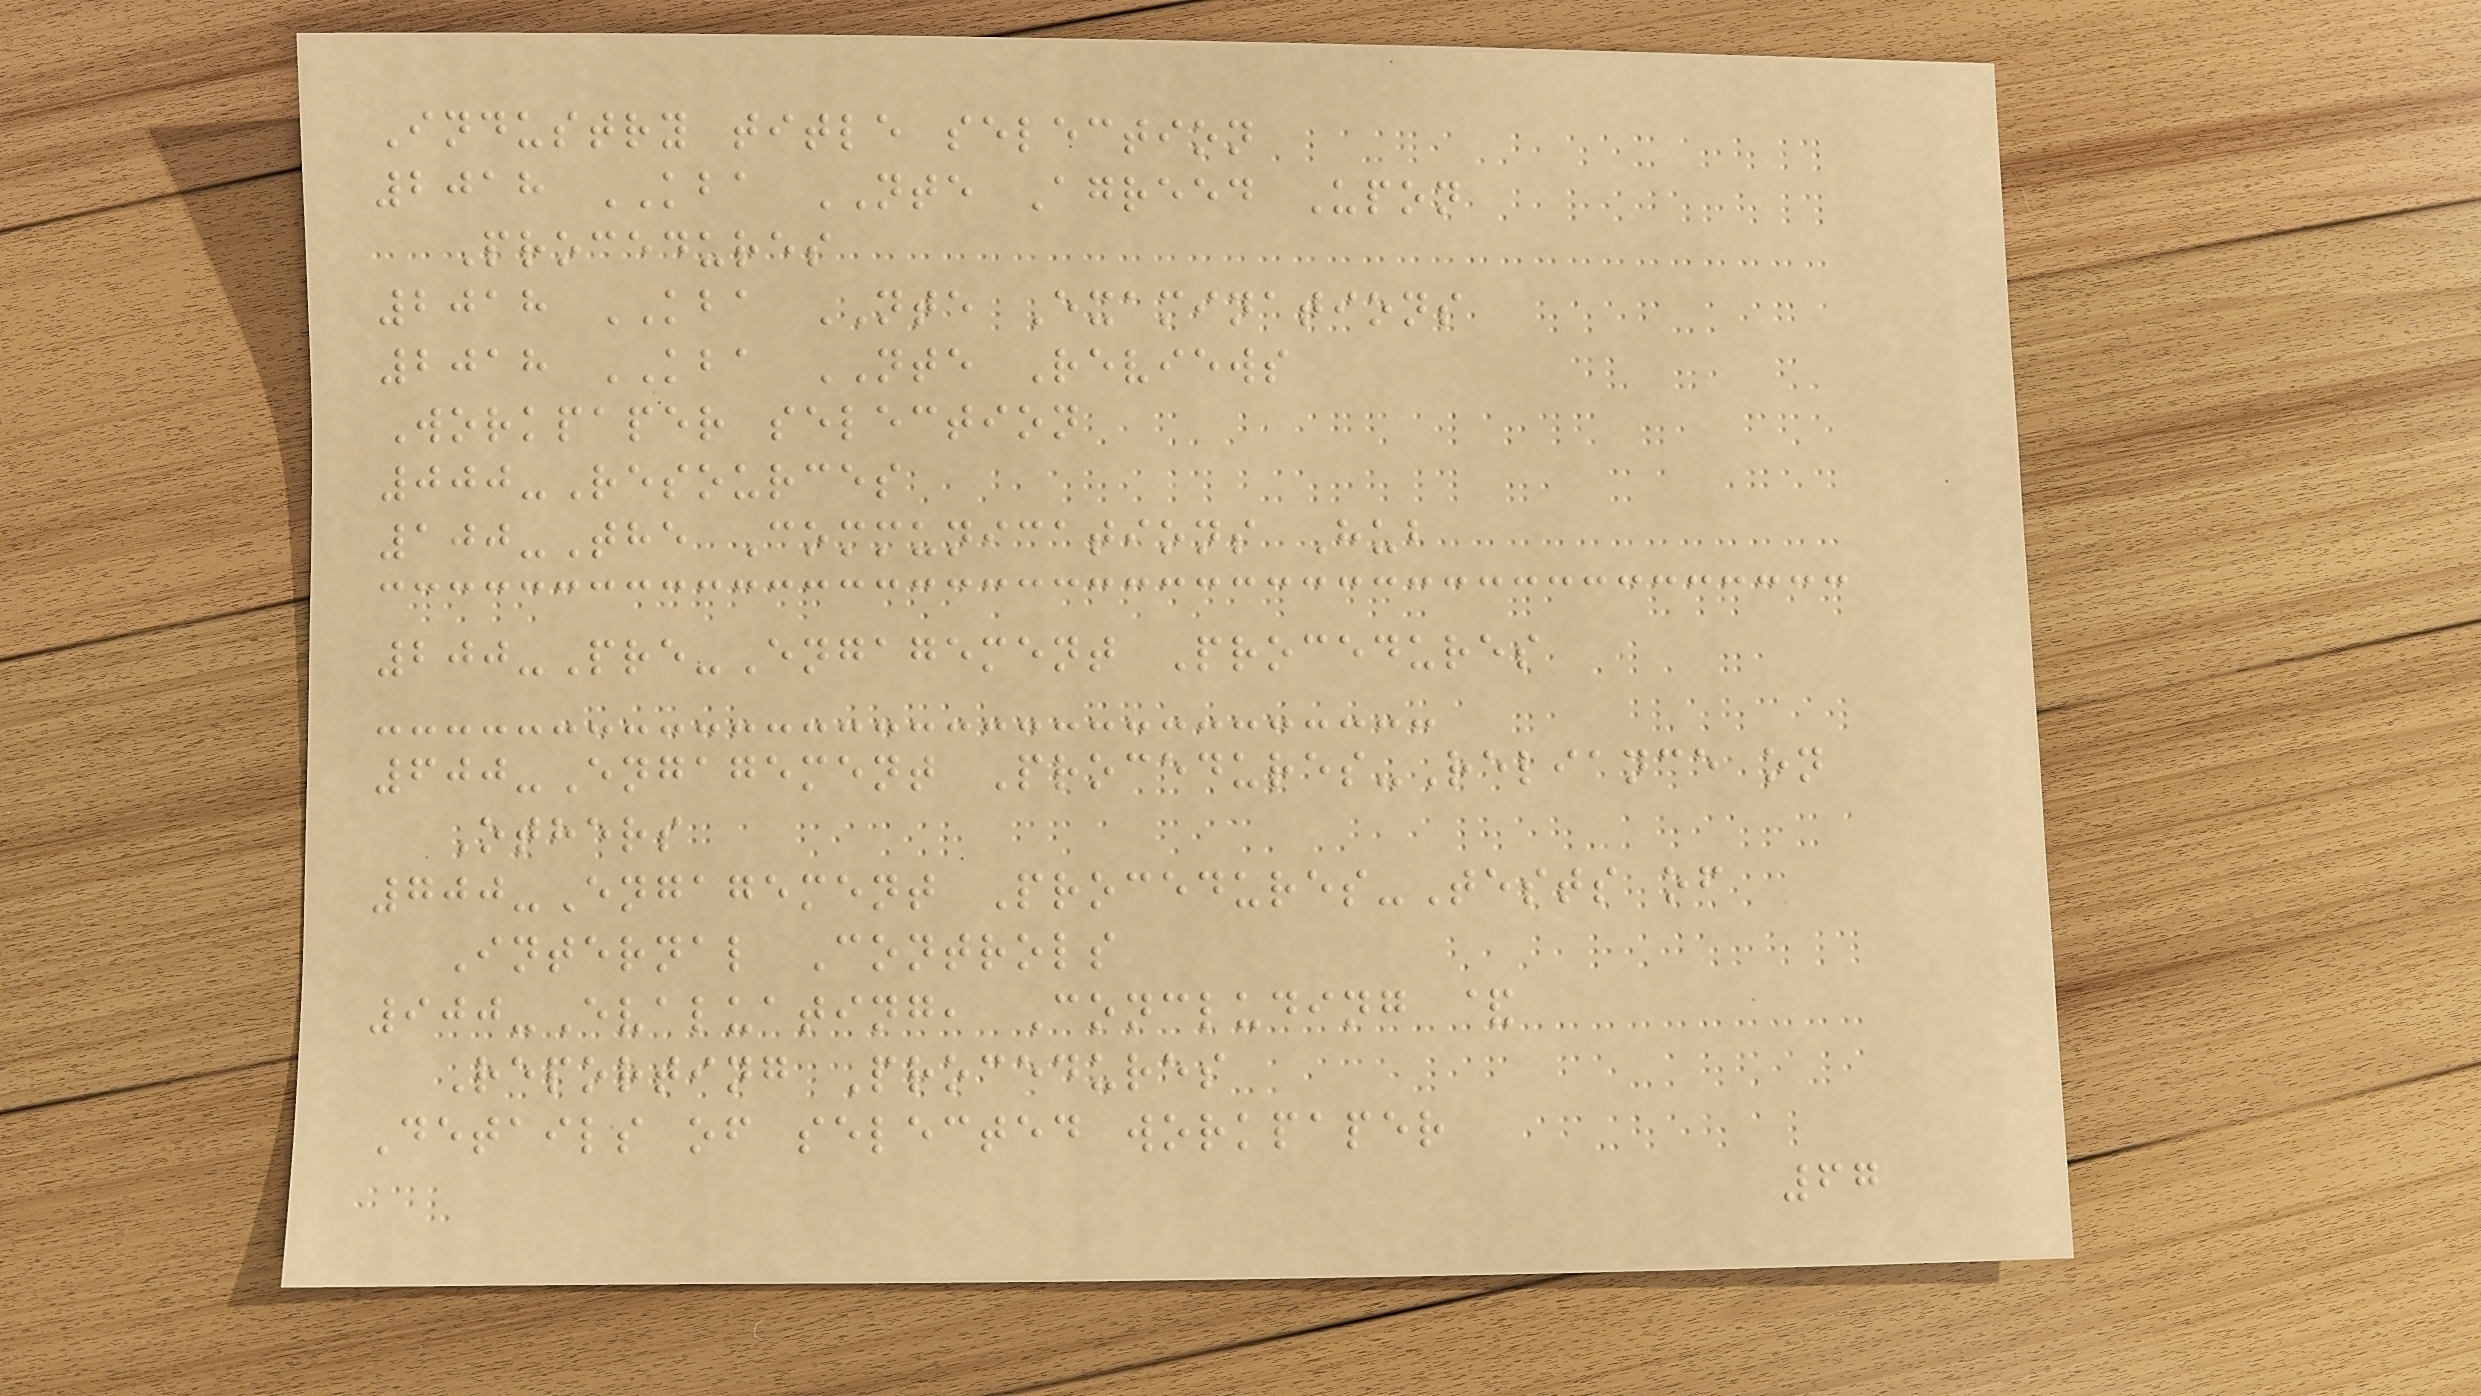Industry title selection
2018 KBA NTE Agreed Upon
Procedures
2018 KBA NTE Examinations
2018 KBA NTE Reviews
Workpaper selection
000-Resources
100-The Communications Hub
200-Pre-Engagement Procedures
600-Engagement Procedures-Reliance on
Others
700-Engagement Procedures-Tests of
Internal Controls
900-Evaluating, Concluding &
Reporting Procedures
Details of selected workpaper
67
